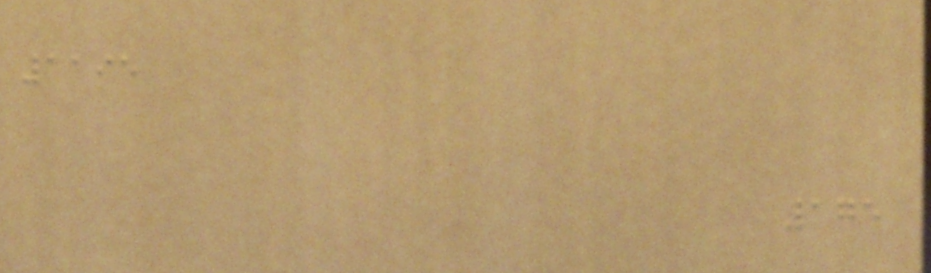1195
175
